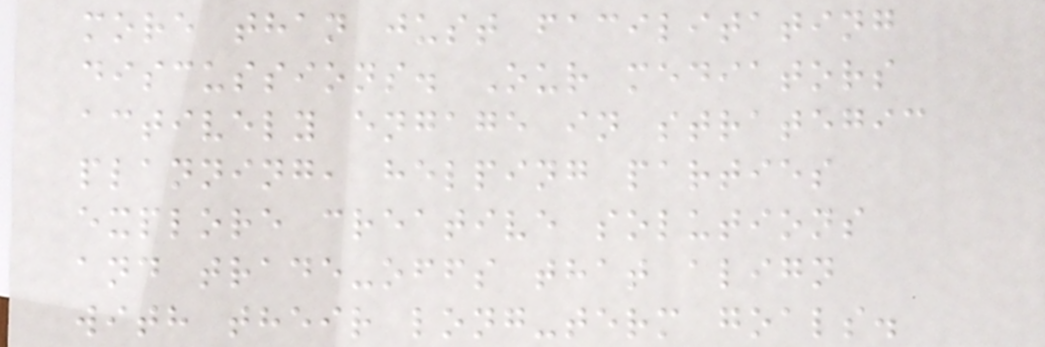more than just facilitating
discussions. Our mediators
actively engage in strategic
planning, helping parties
explore creative solutions
and trade-offs that align
with their long-term goals.
